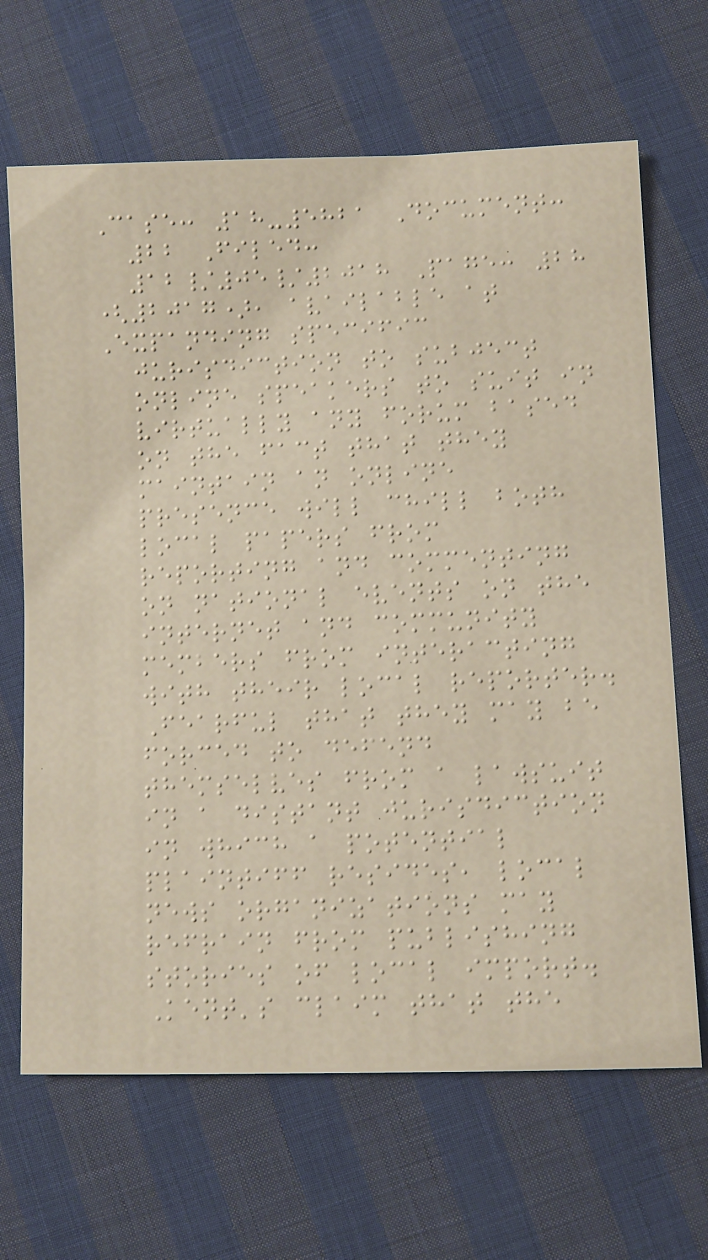Case: 18-5821 Document:
22 Filed:
12/05/2018 Page: 28
(2017), available at
Expanding specific
jurisdiction to subject
online speakers to suit in
virtually any forum based
on the fact that they
maintain an online
presence will chill both
local papers from
reporting and commenting
on national events on the
internet and community
members from interacting
with their local reporter.
Fearful that they may be
forced to defend
themselves from a lawsuit
in a distant jurisdiction
in which a potential
plaintiff resides, local
news organizations may
refrain from publishing
stories of local import.
Kent's claim that the
